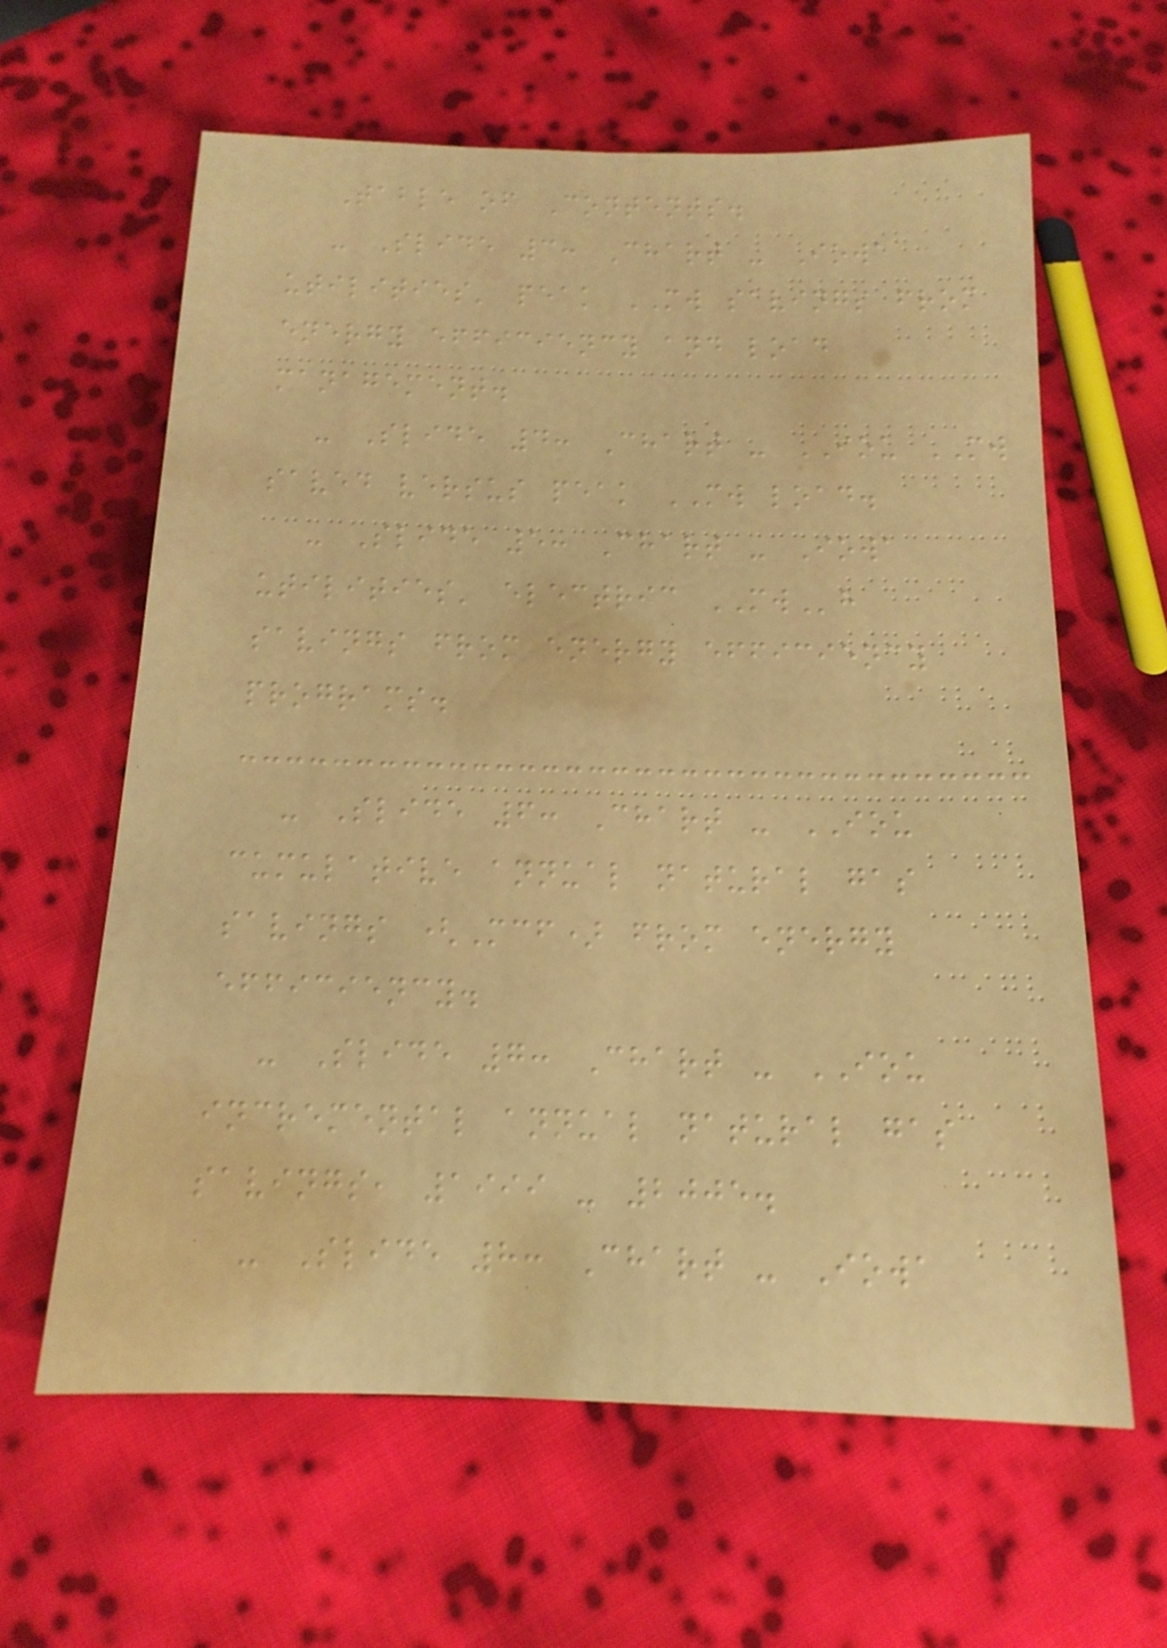Table of Contents.
- Slide 3: Chart - Iowa
utilities' peak MW savings from
energy efficiency and load
management.
- Slide 4: Chart - IOU MW
saved versus peak MW load.
- Slide 5: Chart - Iowa
utilities' electric MWh
savings from energy efficiency
programs.
- Slide 6: Chart - IOU
cumulative annual natural gas
savings (Mcf) from energy
efficiency.
- Slide 7: Chart - IOU
incremental annual natural gas
savings, 1999 - 2005.
- Slide 8: Chart - Iowa
